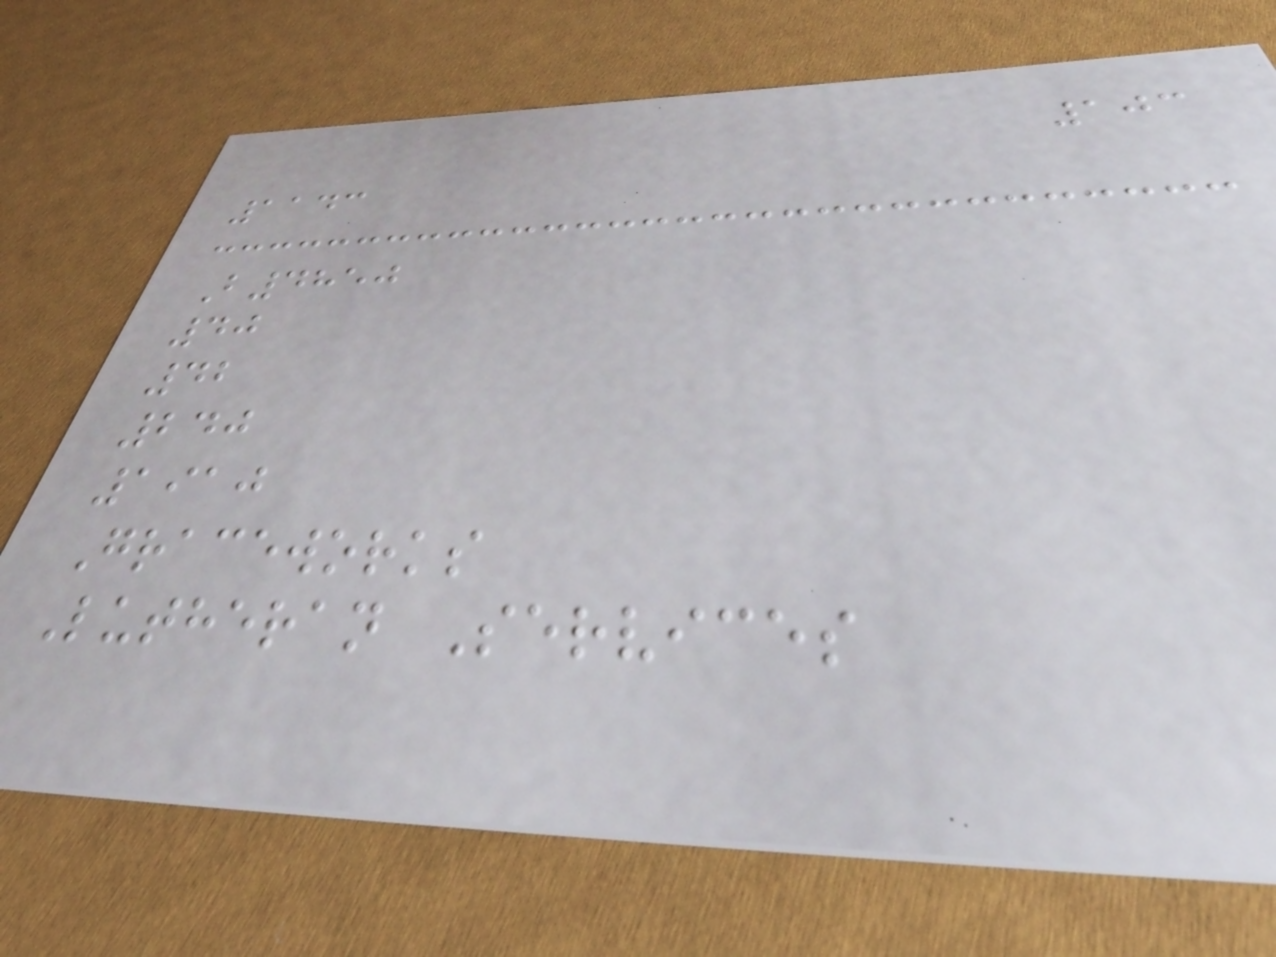103
1143
B4850
40
42
240
1910
Graceworks
Lutheran Services
